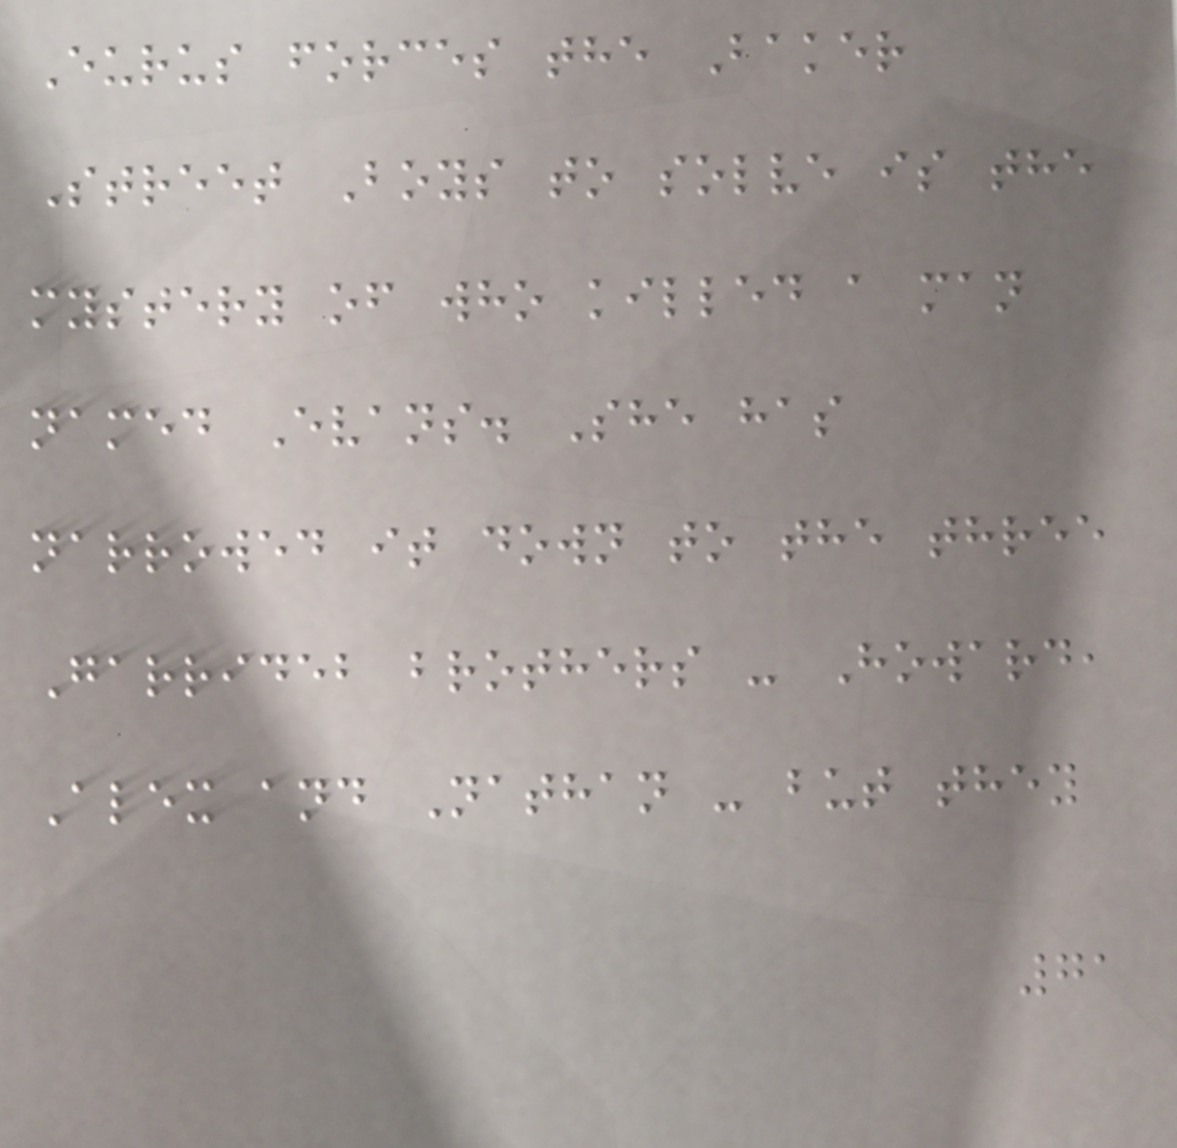Eurus forces the Baker
Street Boys to solve is the
mystery of who killed a man
named Evans. She has
narrowed it down to the three
Garrideb brothers - Howard,
Alex and Nathan - but they
71
